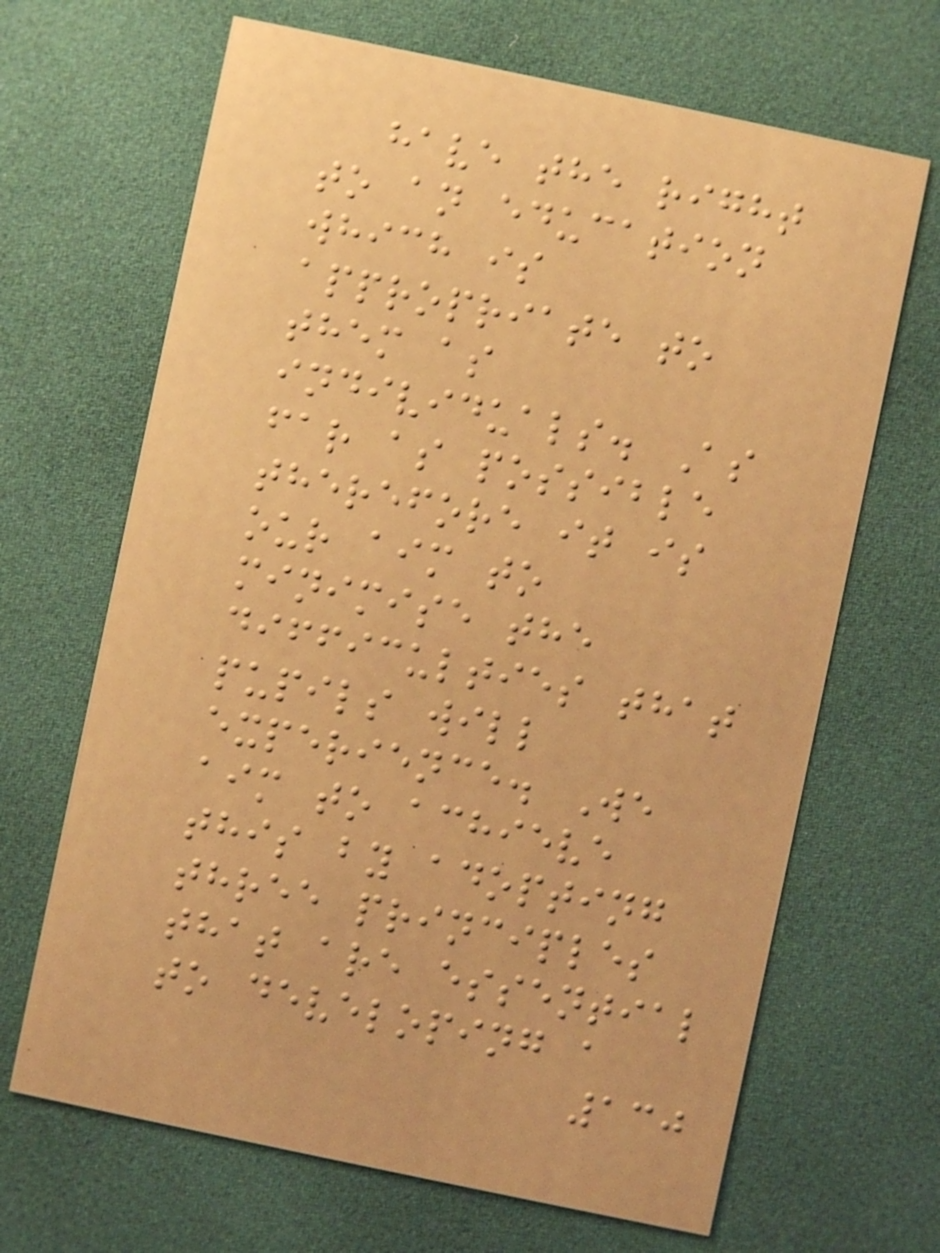have the right
to an education
which is
appropriate to
them as
individuals. As
far as possible
therefore it is
our aim to
minimise the
difficulties that
pupils will
experience. We
aim to achieve
this by adopting
three principles
that are essential
to developing a
130
